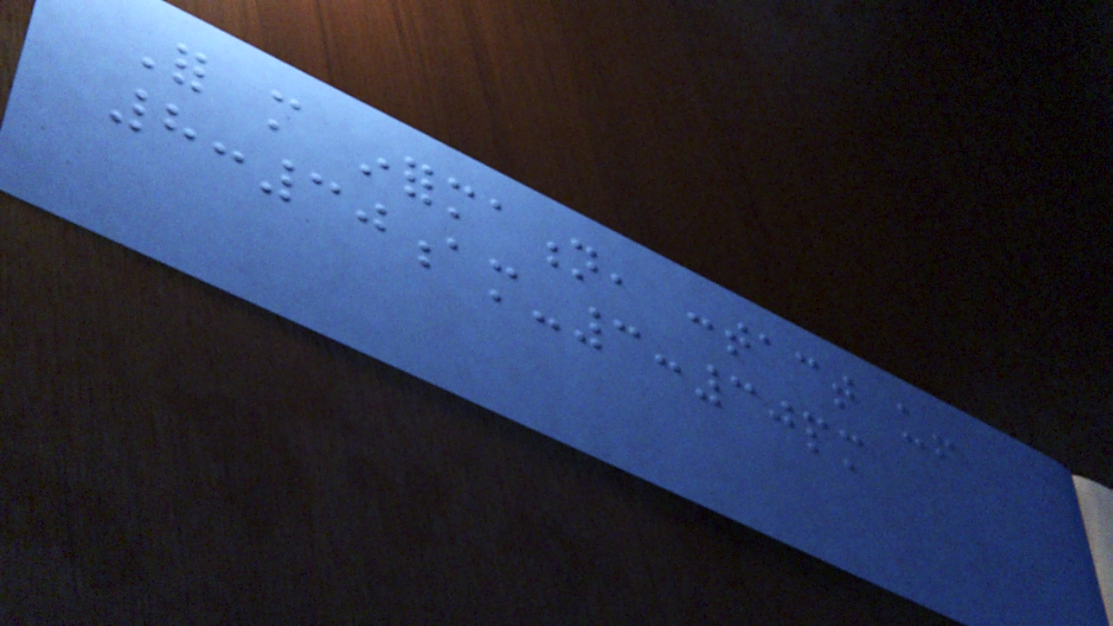For more information, contact us!
8:30am-3:30pm
